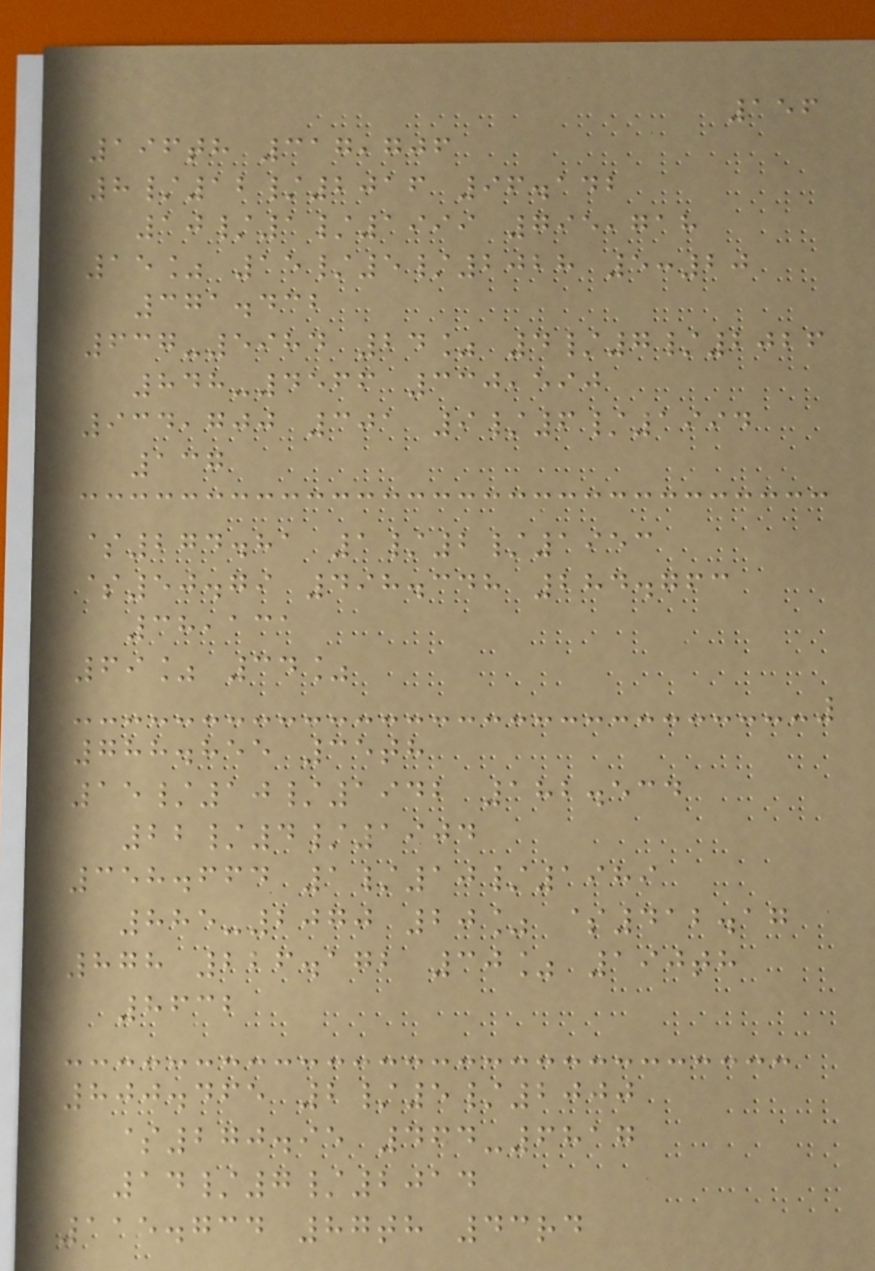156
196th 317,706
8/12/2016 96.142
10/1/1999 795,718
15% 15/5/2028 5:20
371.432
637-5984 24% 4/7/2026
848-4566 330,590
934,700 301 9/6/1994
137
$274.81 1/2/1953
$50.79 498.348 284.763
38,131
69% 34%
788.855 35th
15/10/1942 182.534
22/4/1904
358.664 1/10/1989
885-2070 20% $412.17
878 226.172 30% 190th
8632
800.465 2/5/2000
$270.95 464-6817
14/7/2014
115.734 87th 43rd
